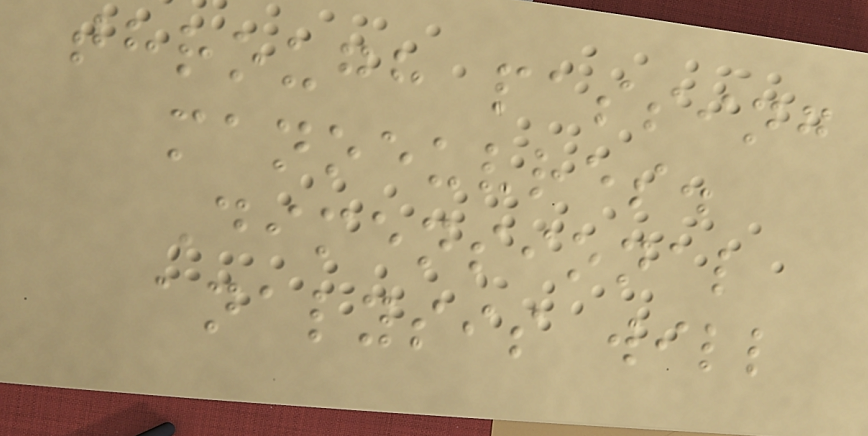through passing
manoeuvres.
Dimensional
analysis will
